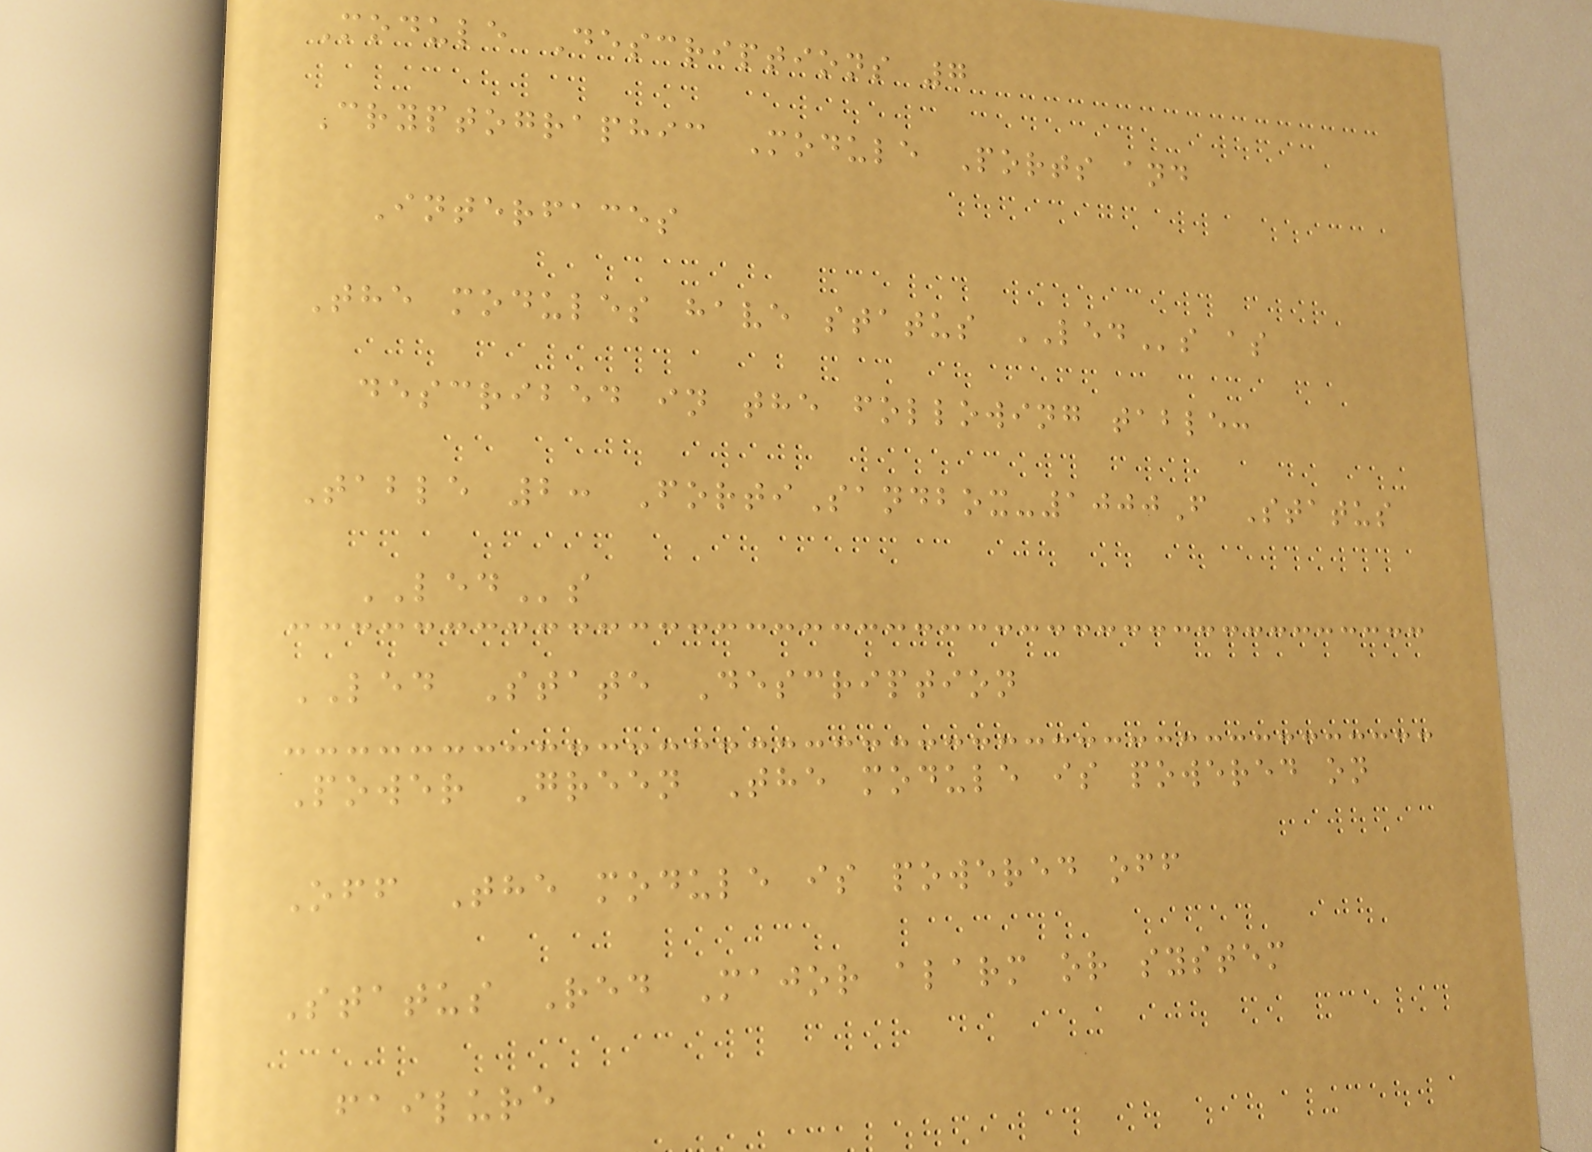Module Descriptions 7
Cryptographic Module Ports and
Interfaces
The modules have status LEDs as
described in the following table:
Table 2: FortiSandbox-1000F Status
LEDs
LED State Description
Power Green The module is powered on
Off The module is powered off
Status Red Major alarm or system
failure
